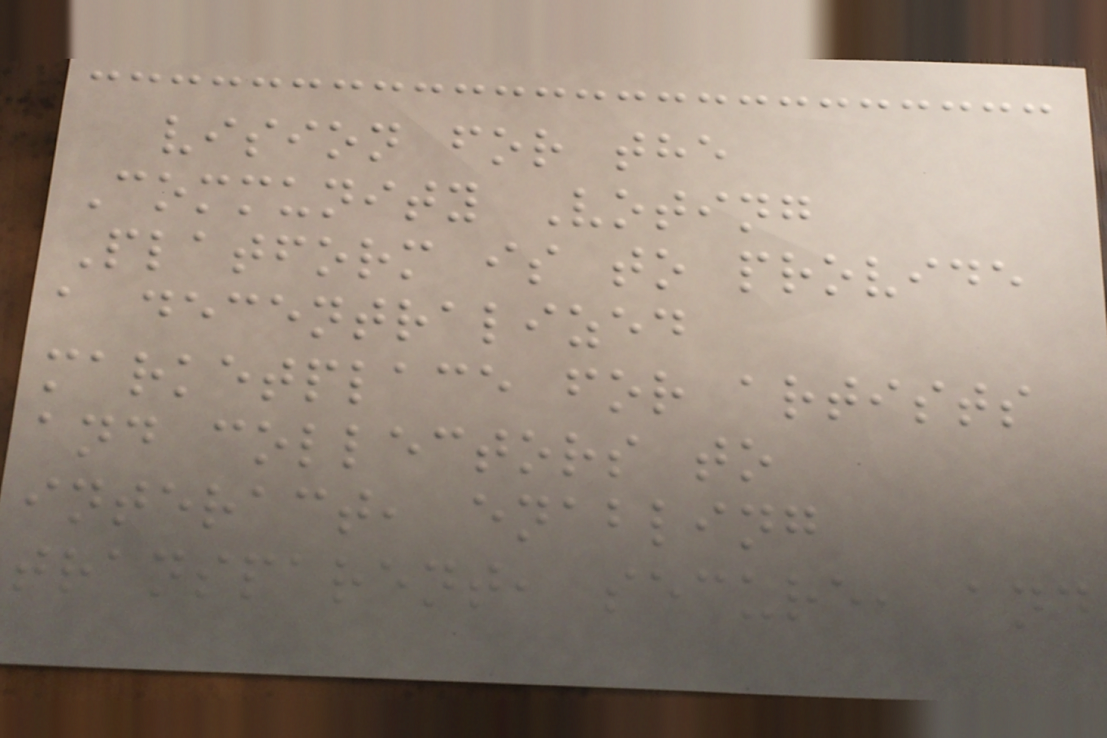vision for the
Community Voting
Platform is to provide
a decentralized
marketplace for artists
and collectors to
interact, enabling
transparent, secure, and
